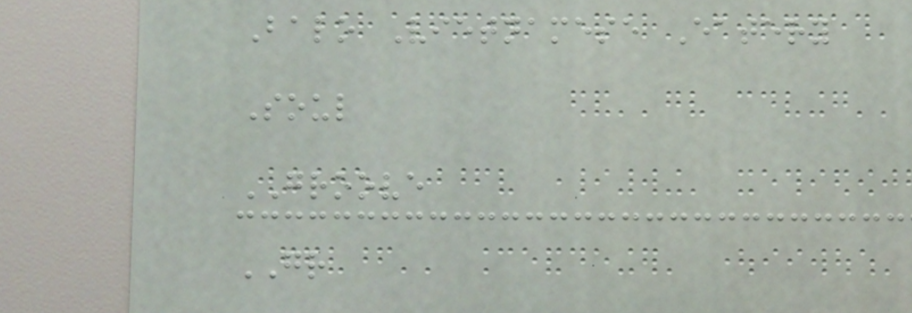Balo Vietnamese Eatery
Soul
GROOVE
GR
